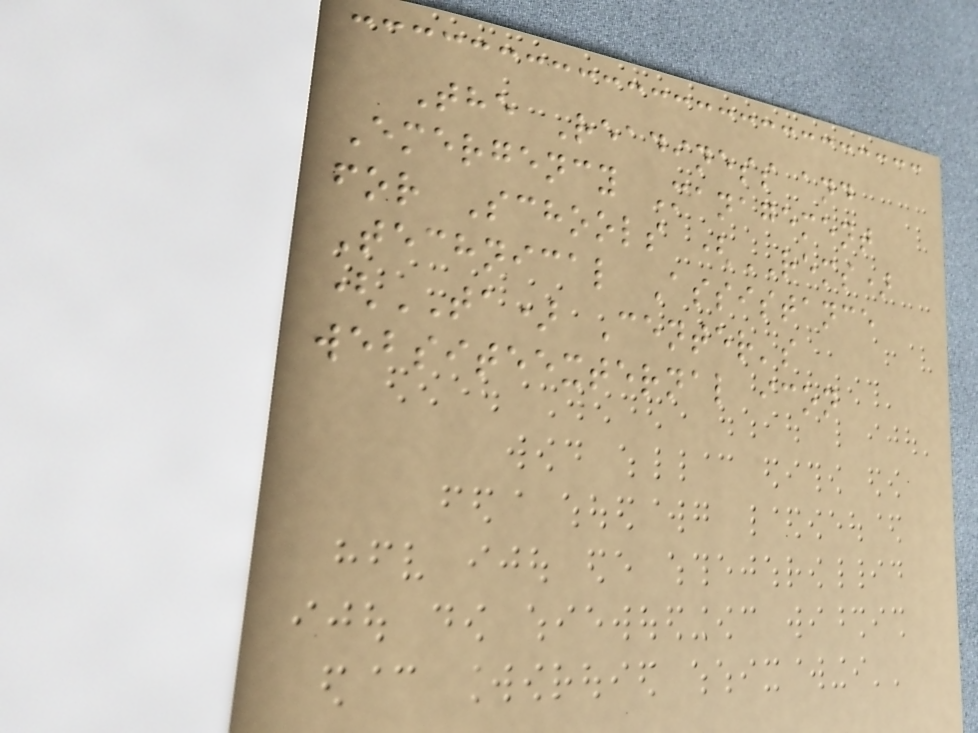The Readiness and
Emergency Management
for Schools (REMS)
Technical Assistance
(TA) Center's
websiteexternal icon
